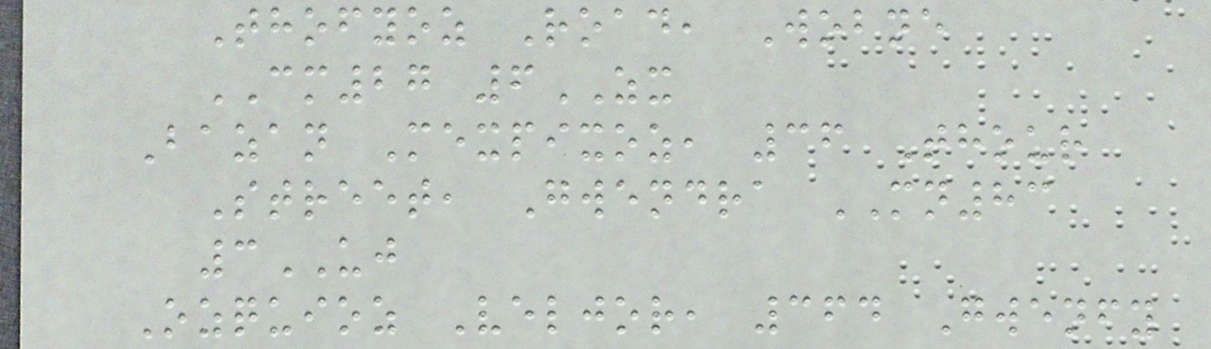Thofyoz Road, Wobne
CM27 6ZX
Bazan Mexpixoz, 36 Thour
Street, Gwendra MN83
3UJ
Ozquioz Veljor, 364 Gwenfy
